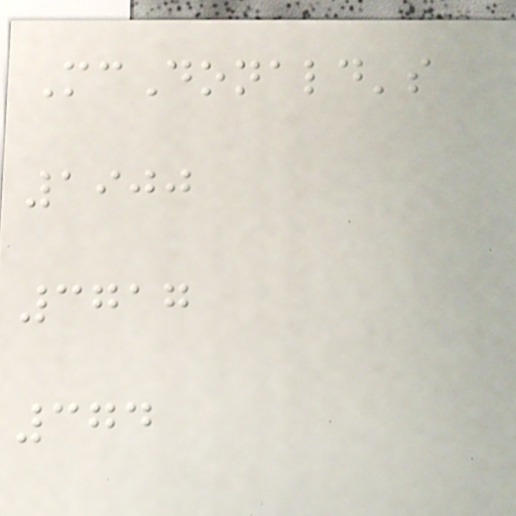McDonald's
1900
3717
374
